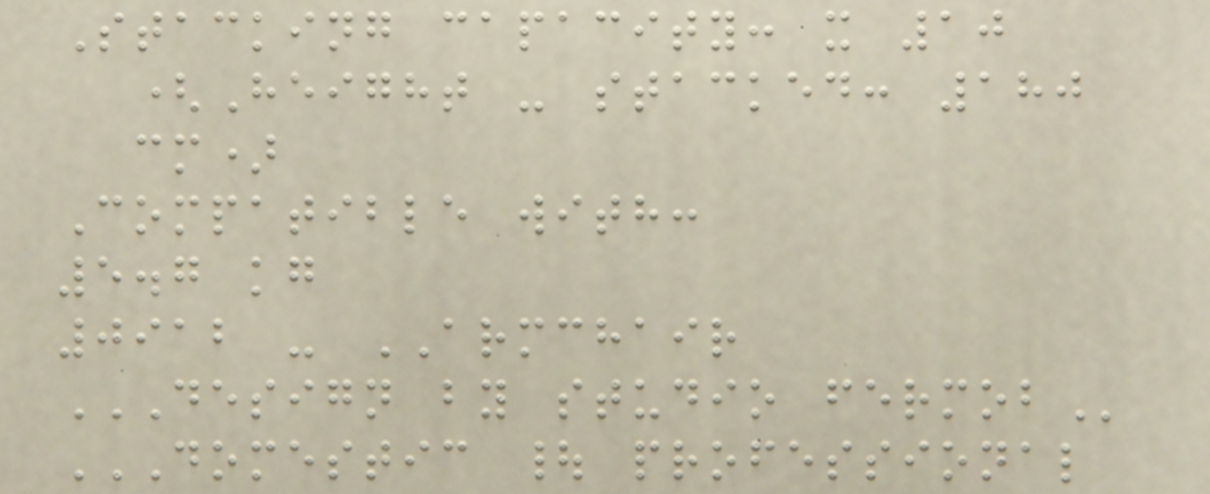Stacking capacity: x 10
(Height - stacked: 180
cm)
Compatible with:
5.7 kg
0912 - ARMCHAIR
DESIGN BY STUDIO FERMOB
DOMESTIC | PROFESSIONAL
